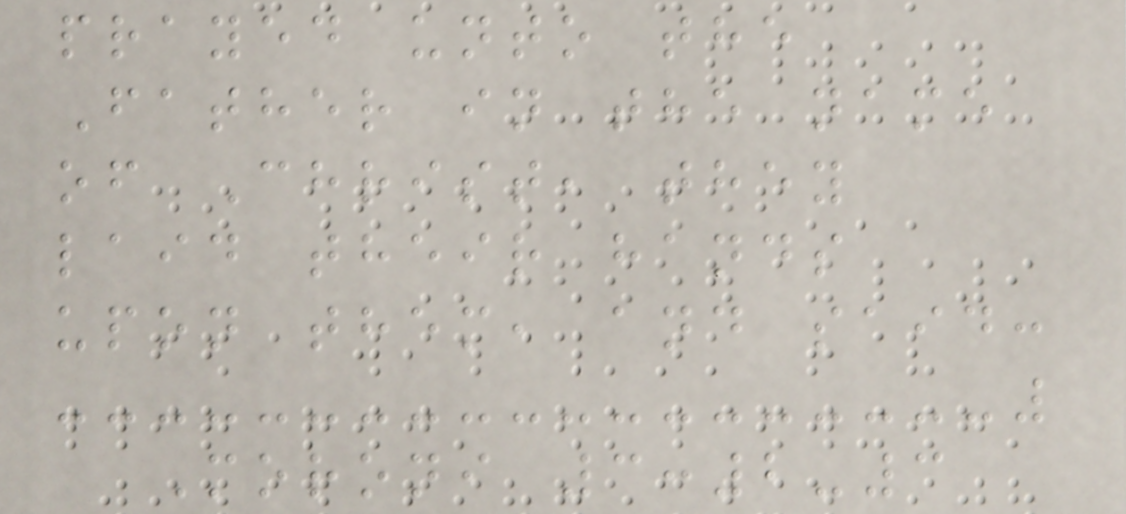prayed unto the
Father in the name
of Christ, they
laid their hands
upon them, and said:
Moroni 3:2-3
